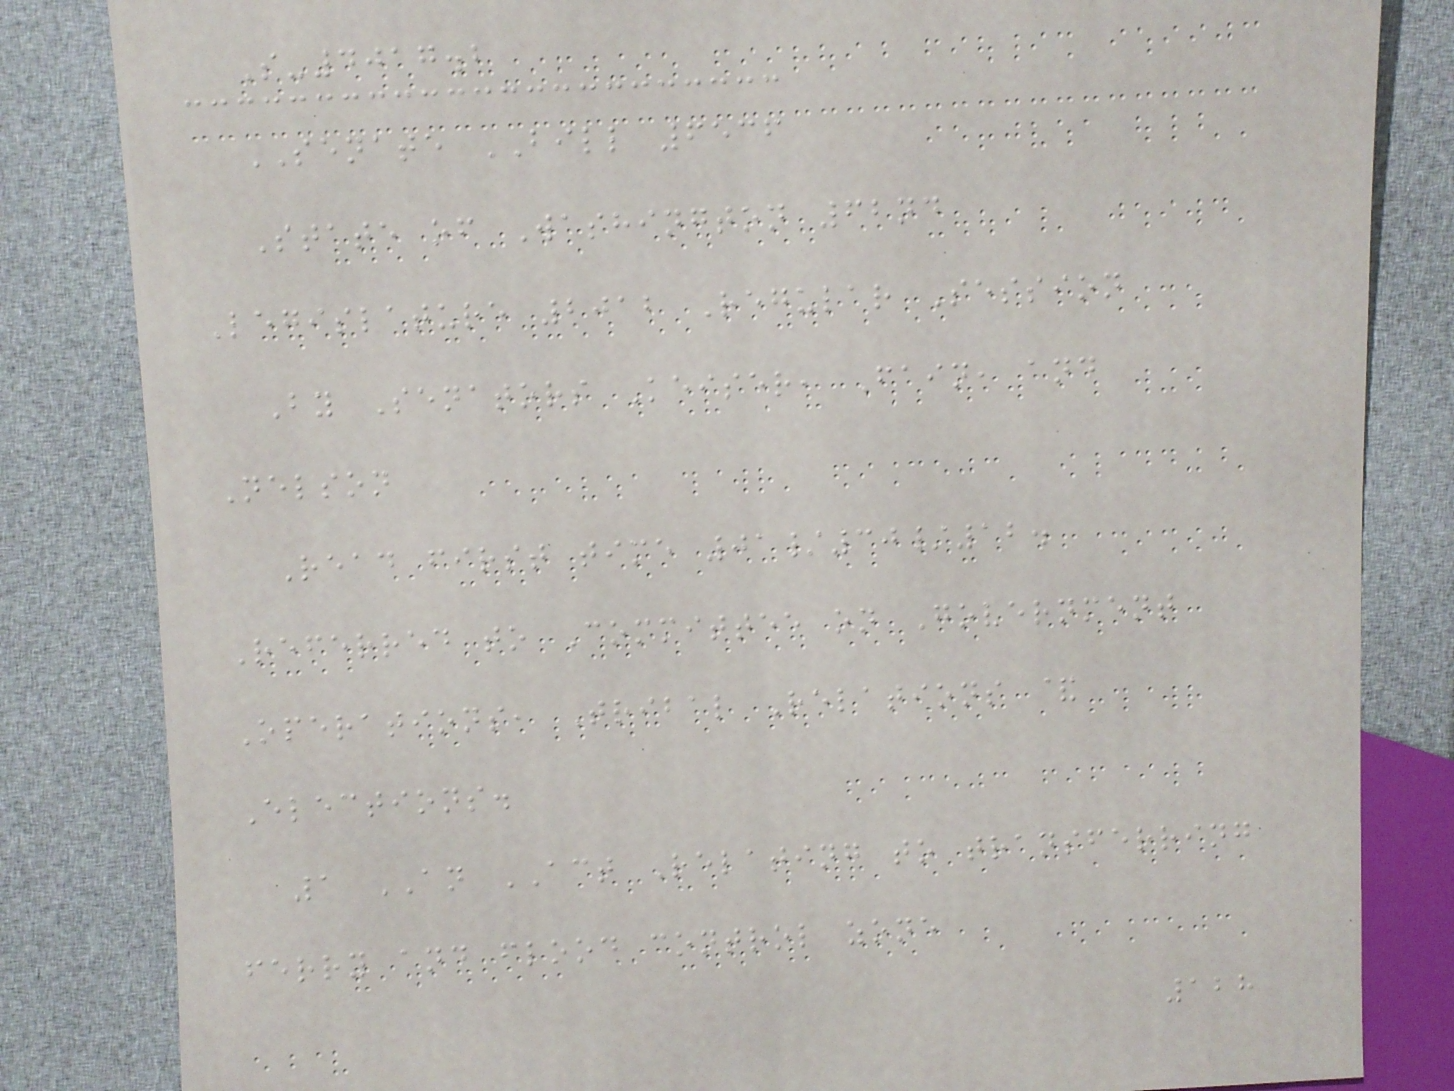S-4017.2
SENATE BILL 6536
State of Washington 62nd
Legislature 2012 Regular Session
By Senators Keiser, Fain, and
Nelson
Read first time 01/30/12.
Referred to Committee on Government
Operations, Tribal Relations &
Elections.
1 AN ACT Relating to transferring
ferry and flood control zone
128
